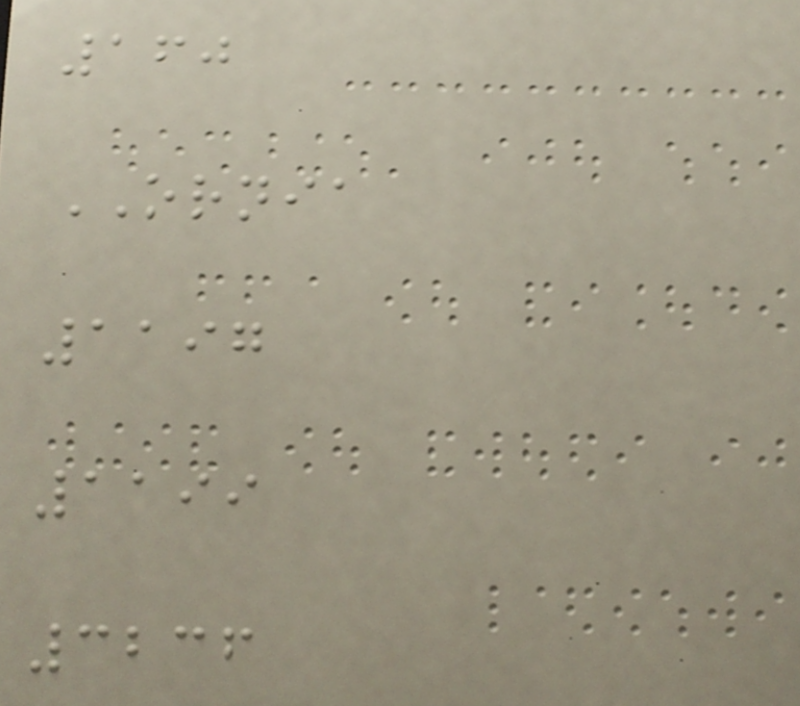160
ORNIA
1197
1199
3236
